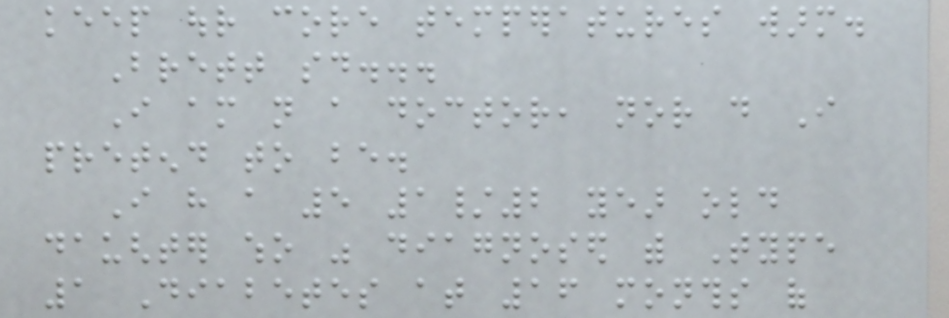keep our core temperatures warm.
Brett said...
I am not a doctor, nor do I
pretend to be.
I have a 5 1/2 year old
daughter who was diagnosed with Type
1 Diabetes at 16 months of
